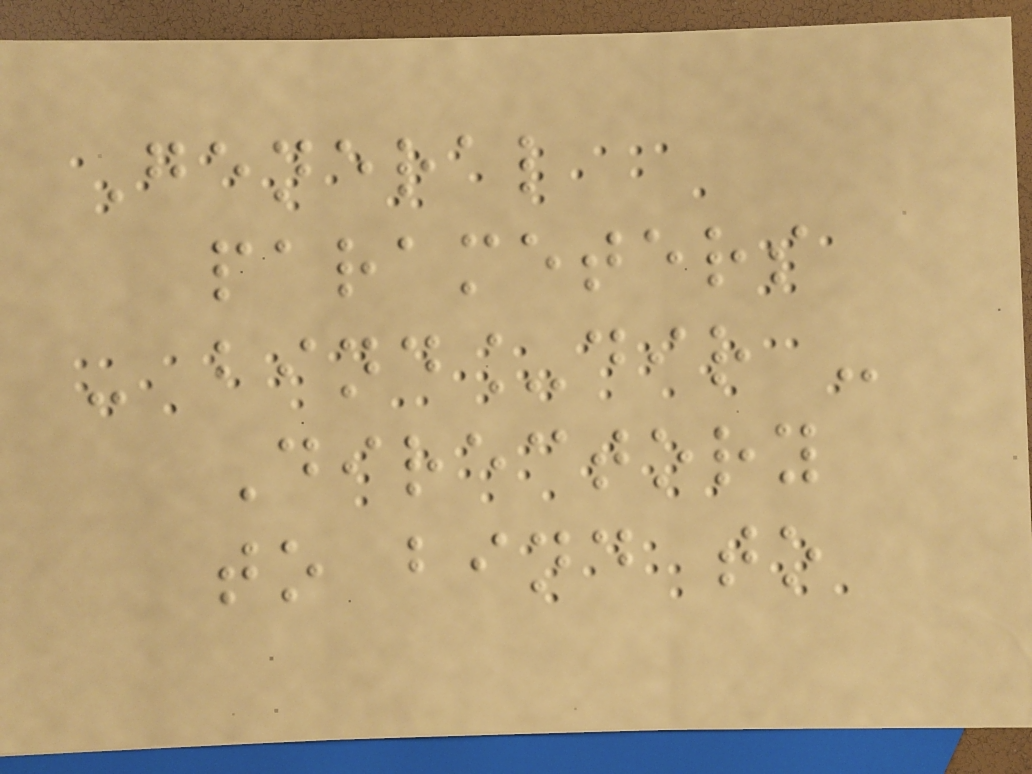General
parameters
- bind_dir -
Directory
to bind to
